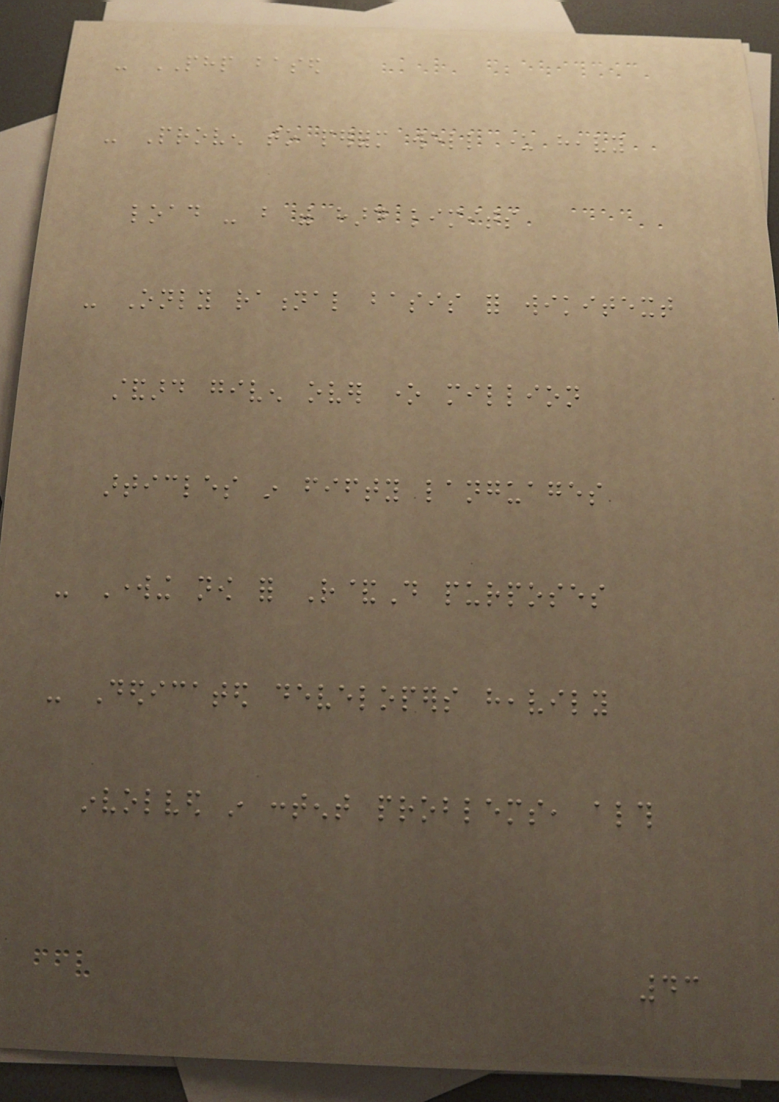- PHP based
- Proven to perform well under heavy
load - but with hard limits
- Only rational basis for wikitext
standard given over one million
articles in fifty languages
- Working now for R&D purposes
- Dedicated developers heavily
involved in content problems, although
43
